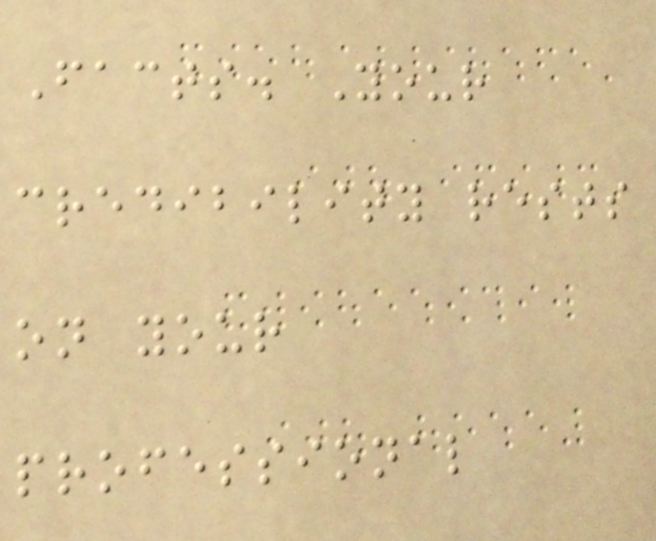Facts. Your
credibility rests
on your
professional
